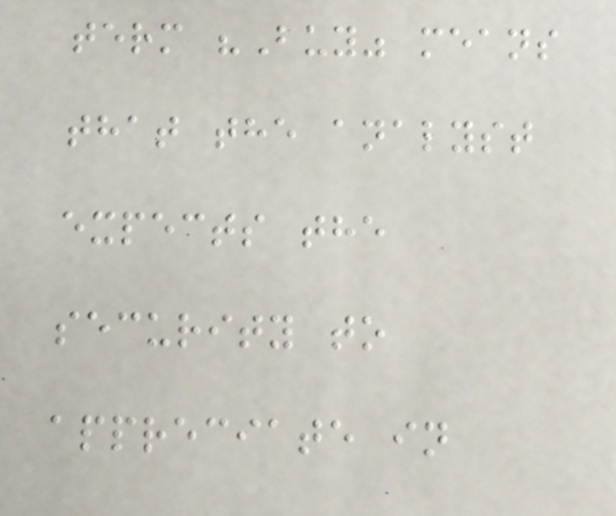term "Buy" means
that the analyst
expects the
security to
appreciate in
